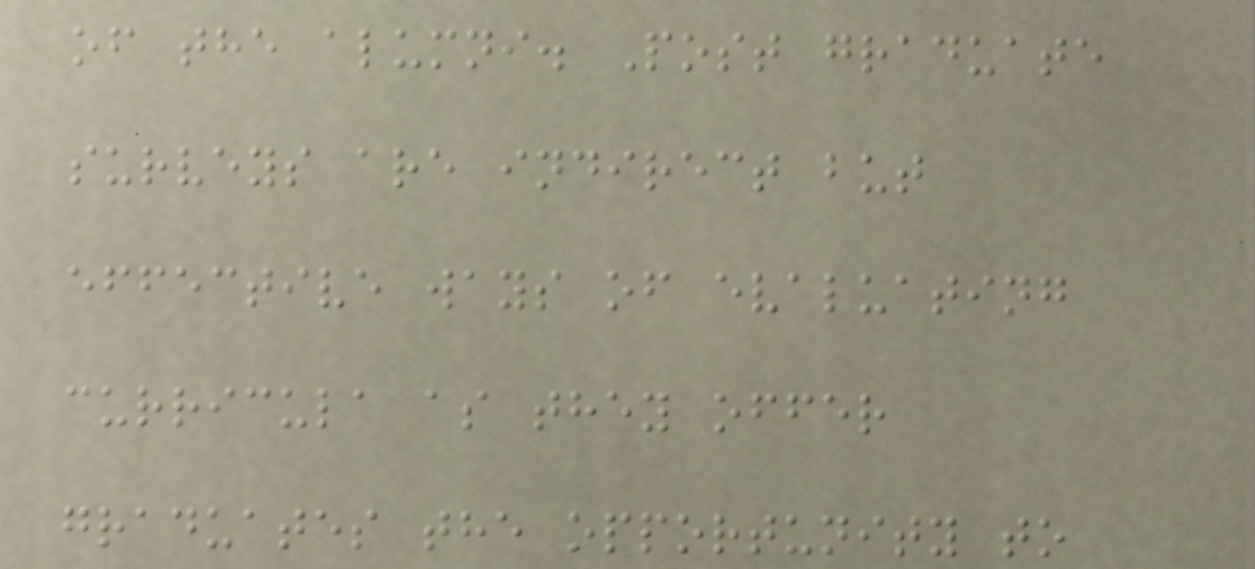of the alumni. Post graduate
surveys are indirect but
effective ways of evaluating
curricula as they offer
graduates the opportunity to
